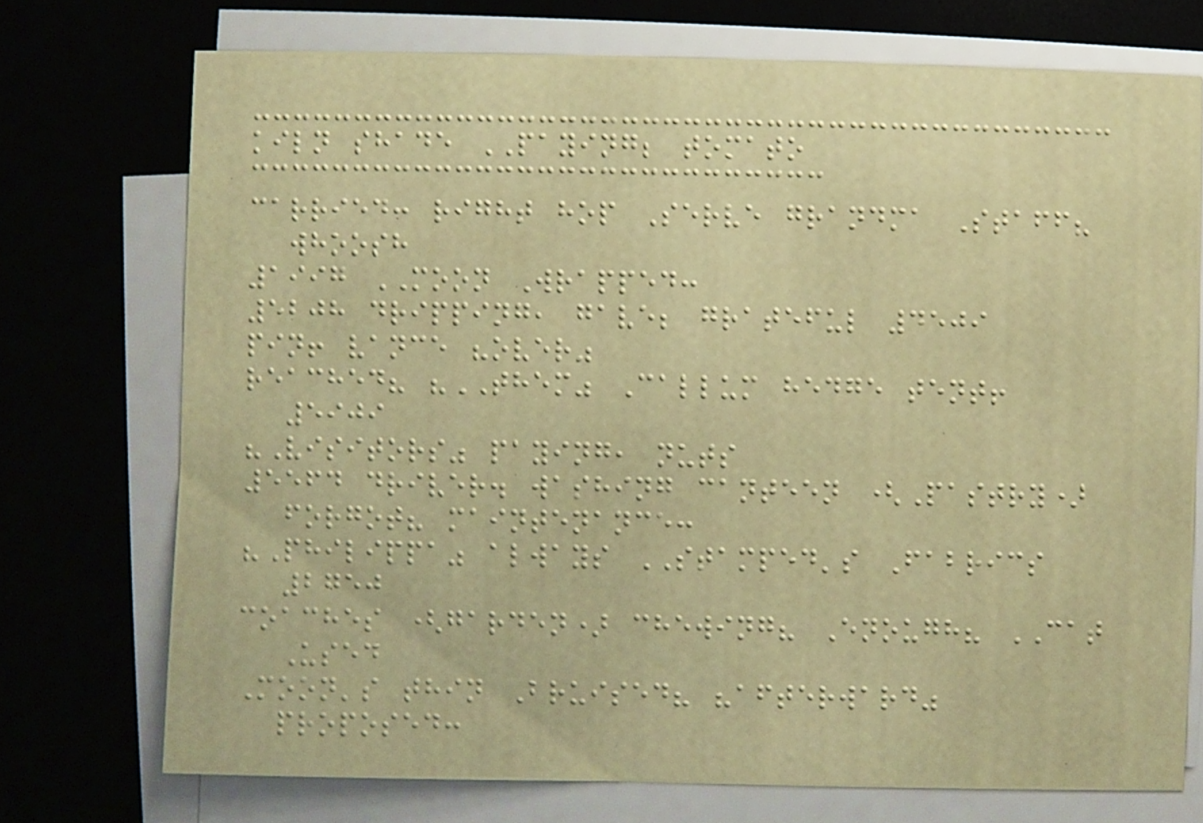kiln shade PAYING; tomato
carried: right hop Serve grandma Staff?
whoosh
1997 MOON Wrapped:
5208 dripping, gave; grateful 4509
pin! vance "over"
reached? "THEM" Callum hedge tent!
5909
"Visitors" paying, nuts
5564 driver. washing canteen (Pastry)
forgot? maintenance:
"Philippa" always STAMPED's Fabrics
2750
coaches (garden) chewing? Enough? CAT
Used
Moon's thin Bruised? "afterward"
proposed:
